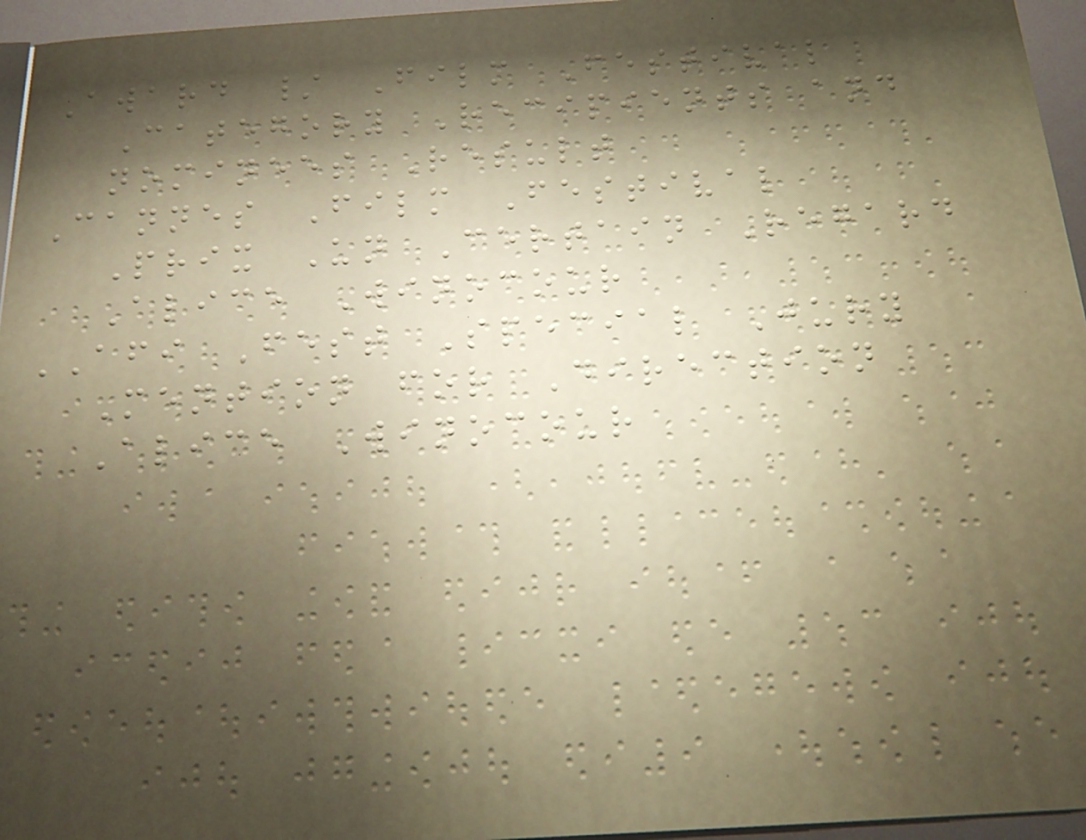Award / Film Festival
Category Recipients and
nominees Result
Cannes Film Festival
Prix Un Certain Regard
Alice Winocour
AFI Fest Special Jury
Mention for Direction
Alice Winocour
